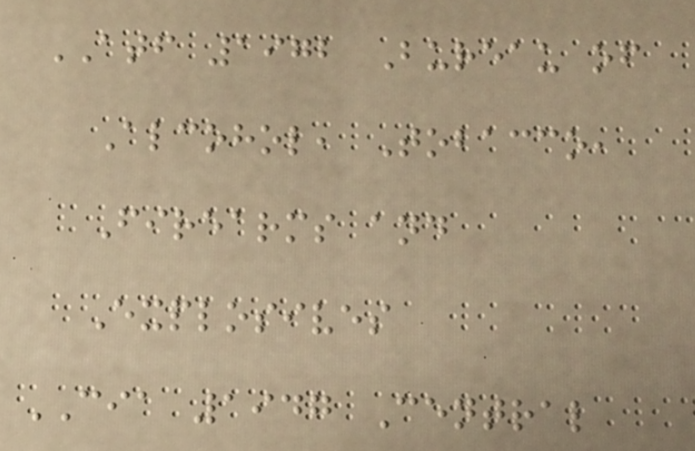ATF 1972 Bureau of
Alcohol, Tobacco,
Firearms and
Explosives
CIA 1947 Central
